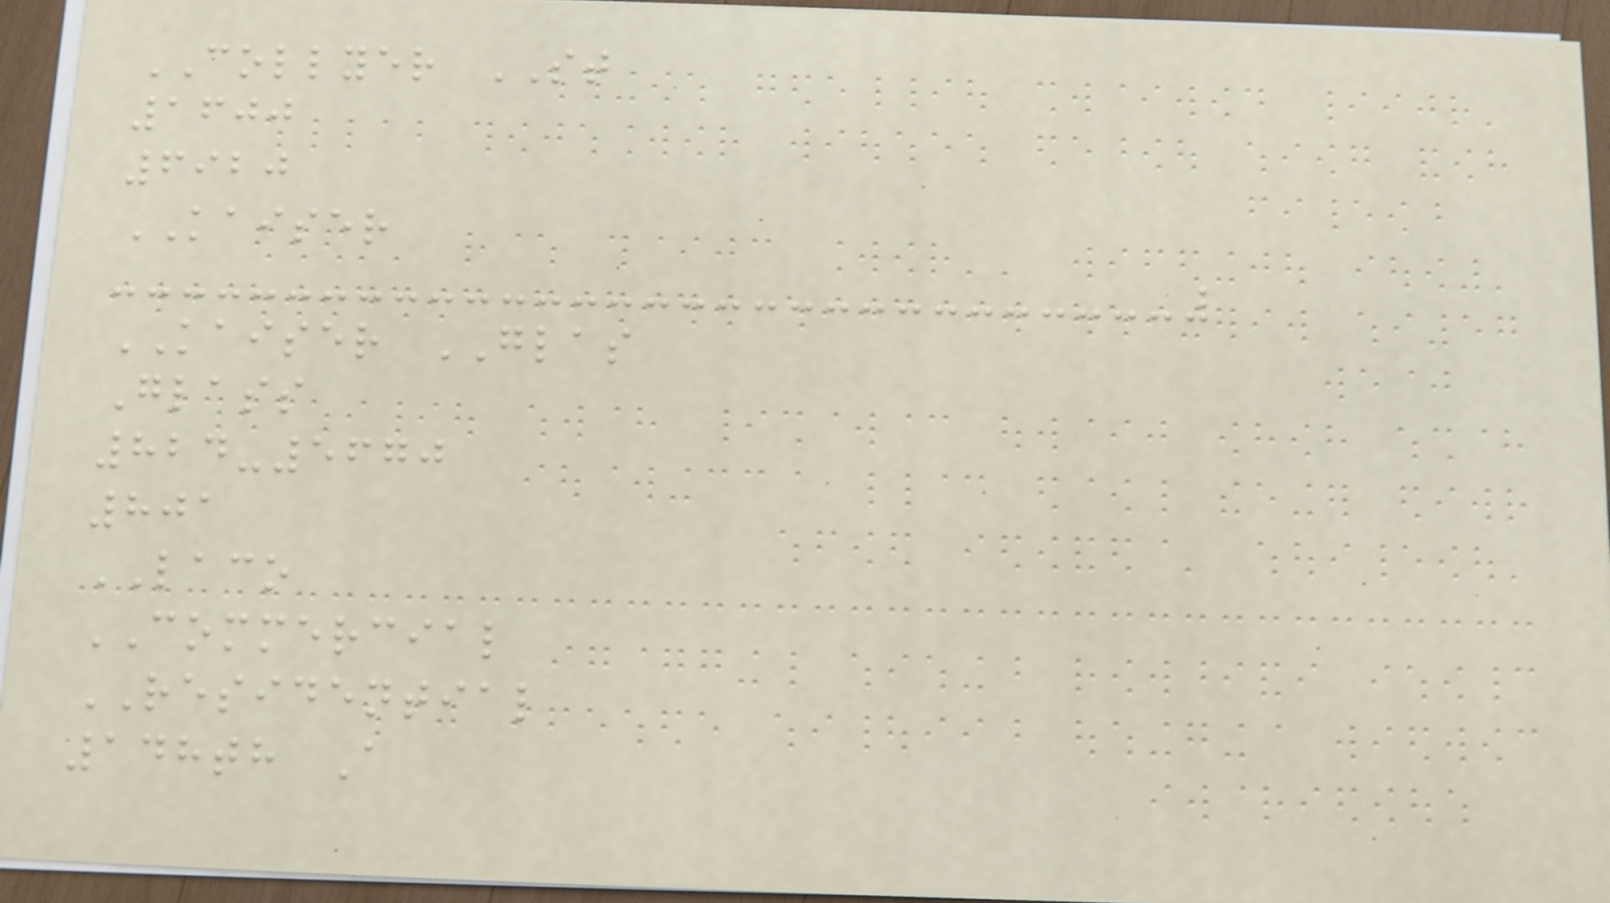COLLYER ST
1600
6920
KAISER
KAISER GLAS
Glass
824-5670
801
LACO
COMMERCIAL
RESIDENTIAL
148th A
